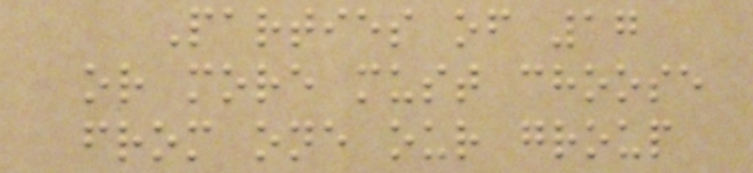Parties of 17
or more must choose
from one our group
